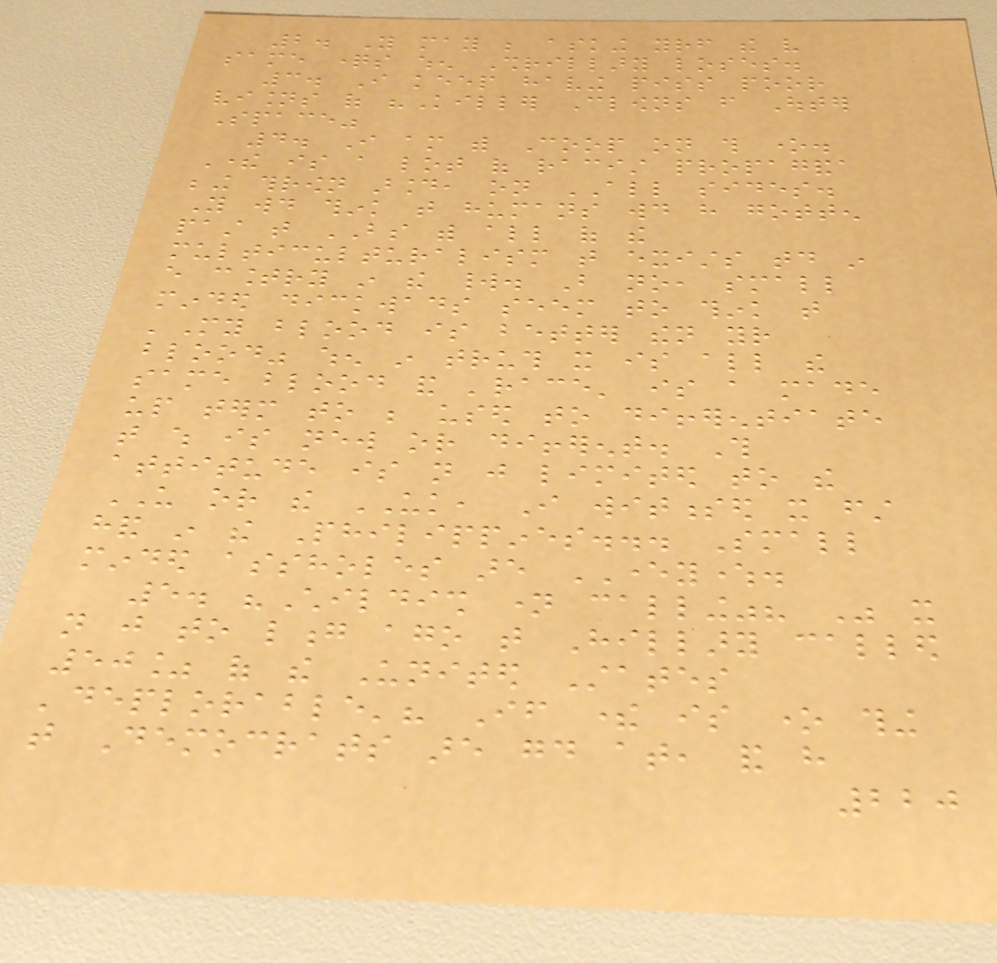2. You may be asking yourself the very
same questions when Shrillary loses.
3. I keep having piss poor
visions of "Killer Clowns from Outer
Space"
4. I am with Coop on this one.
There is a lot of racist propaganda
being thrown around, on ALL sides.
You would think that humans would have gotten
past that BS with all of the
multiculturalism that exists today in
every country in the world. But no, small
minded dickwads seem to think that
'My blood is better then your
blood" when in truth it is all the
same blood and 'race' is a made
up term to be used to differentiate
that which is new or different. This
attitude is not just limited to the
US or the UK, I witnessed it first
hand in the Philippines... Small
minded assholes are EVERYWHERE.
5. "Childish name calling"? Was it
not just to long ago that Hillary called
50% of the United States
'deplorable'? If there is one thing
that Democrats are good at, and have
220
